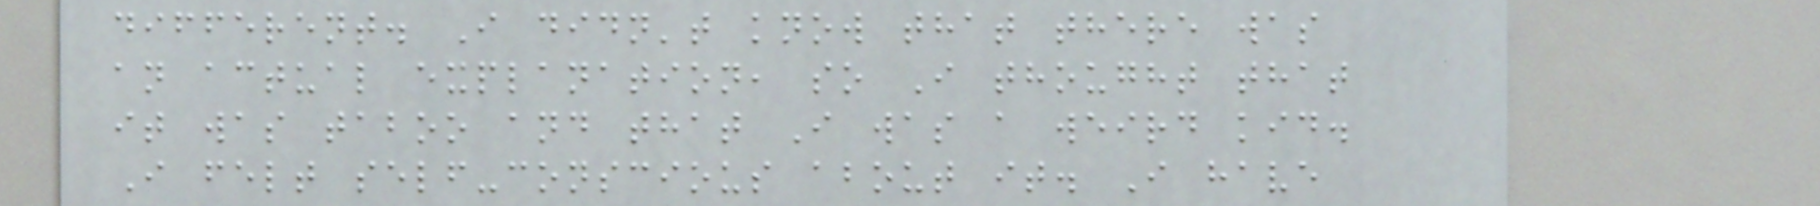different. I didn't know that there was
an actual explanation, so I thought that
it was taboo and that I was a weird kid.
I felt self-conscious about it. I have
